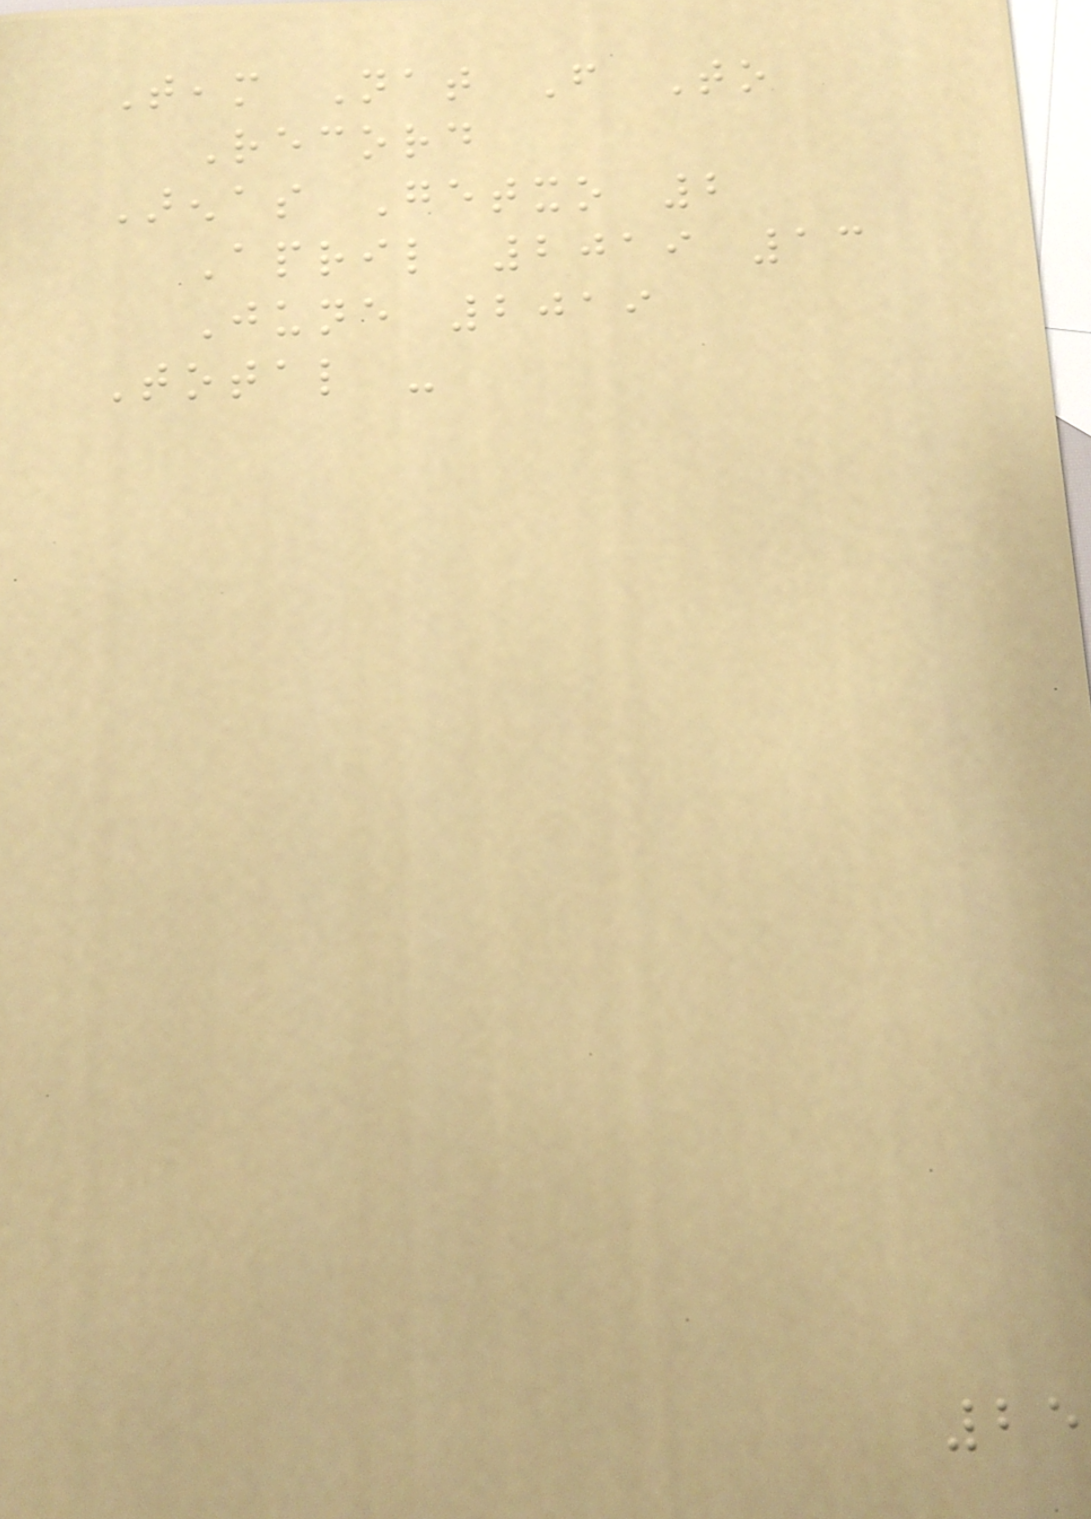Team Nat From To
Record
Arenas Getxo 2
April 2019 13
June 2019
Total -
25
